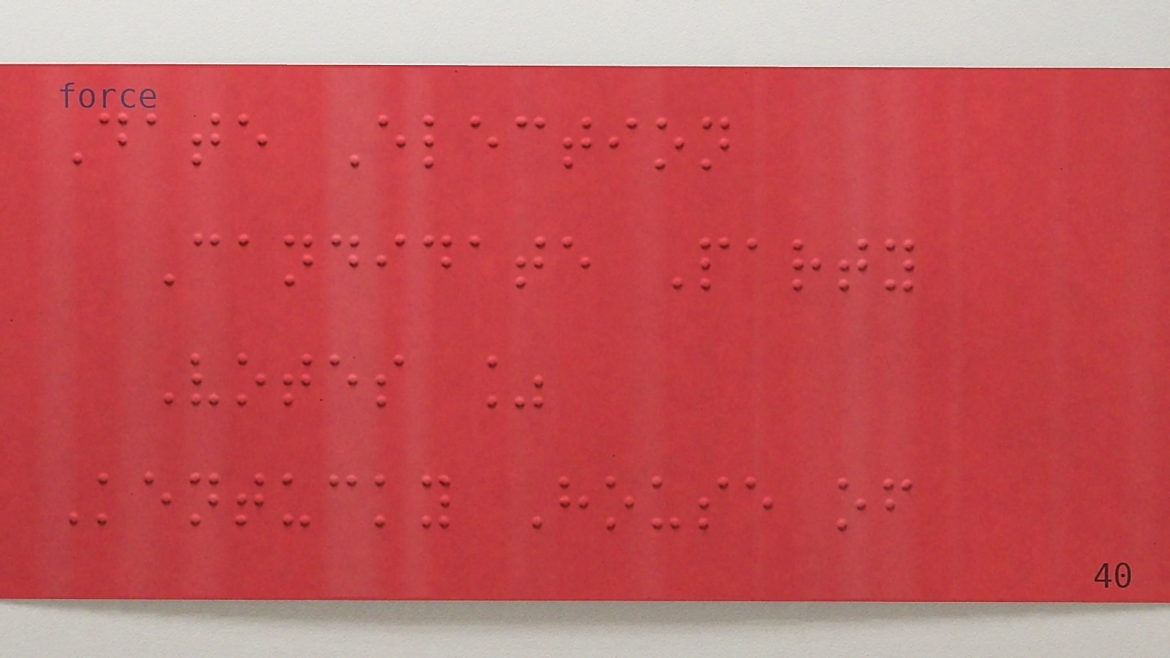Date Election
Candidate Party
Votes %
Kentucky House of
